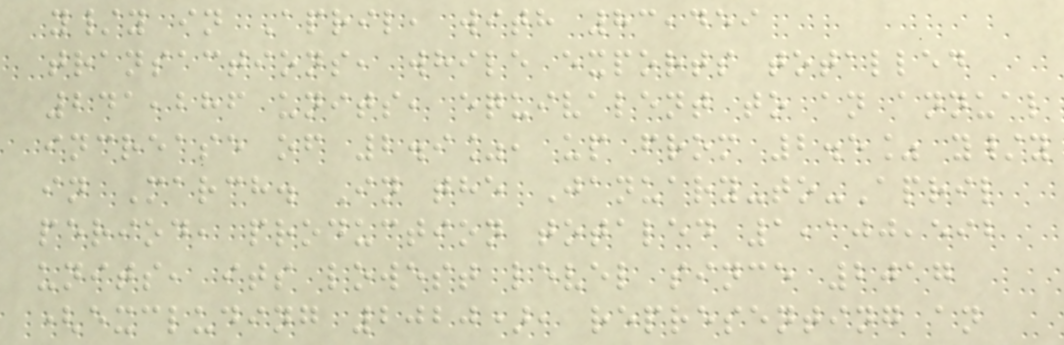y/y in April, with 83,459
transactions, while exports totalled
241,286 units, equivalent to an annual
increase of 2.9%, up from 2.5% y/y
in March. In the January-to-April
period, production totaled 1,100,592
units, its lowest level since 2017
(excluding 2020), representing an
